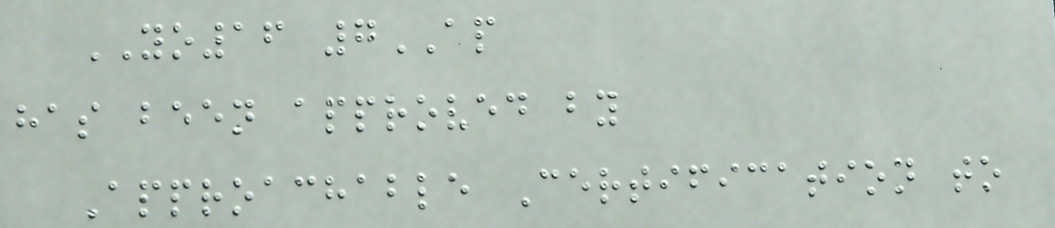YO16 7AP
has been approved by
Approachable Certification to
